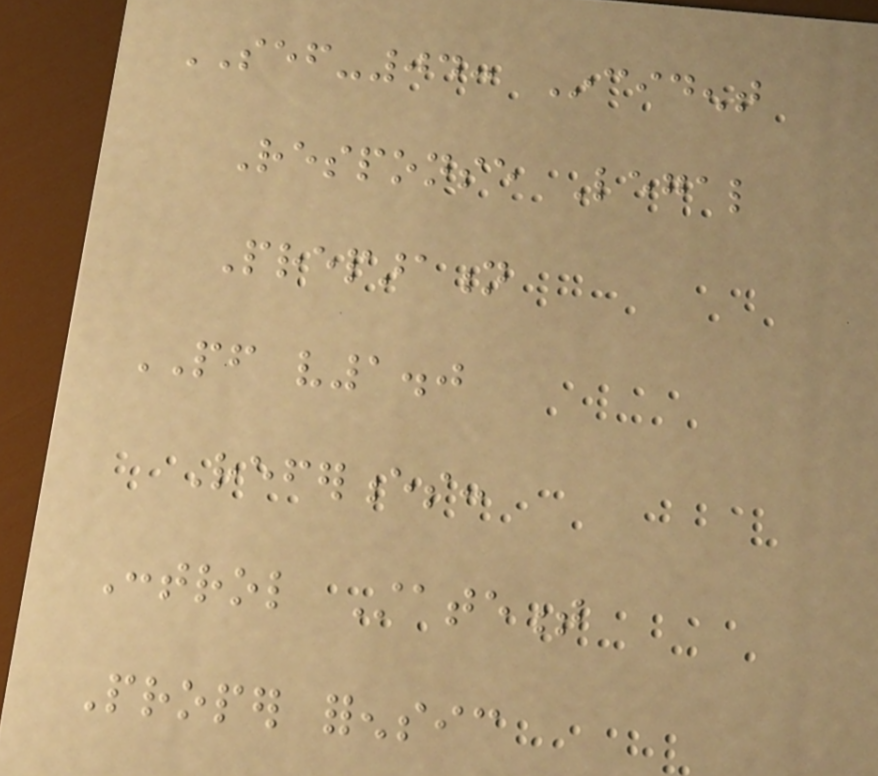SEF-04: Incident
Response Legal
Preparation
PF v1.0
References:
Control Statement
Proper forensic
